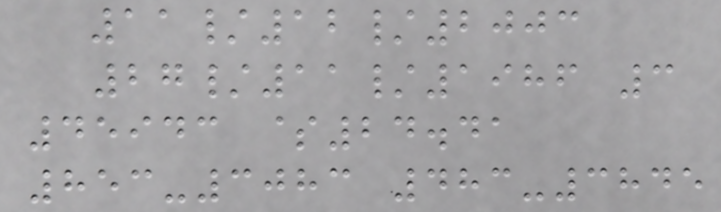11/12/2003
27/11/1986 3
45943 $24.41
853-3083 483-3845
